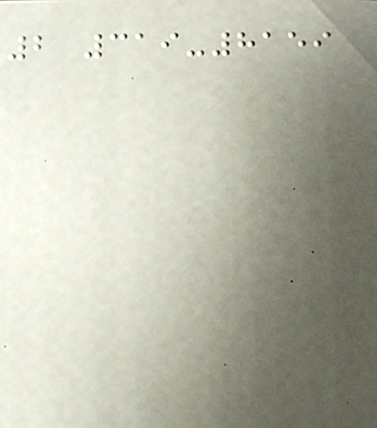2 319-8159
